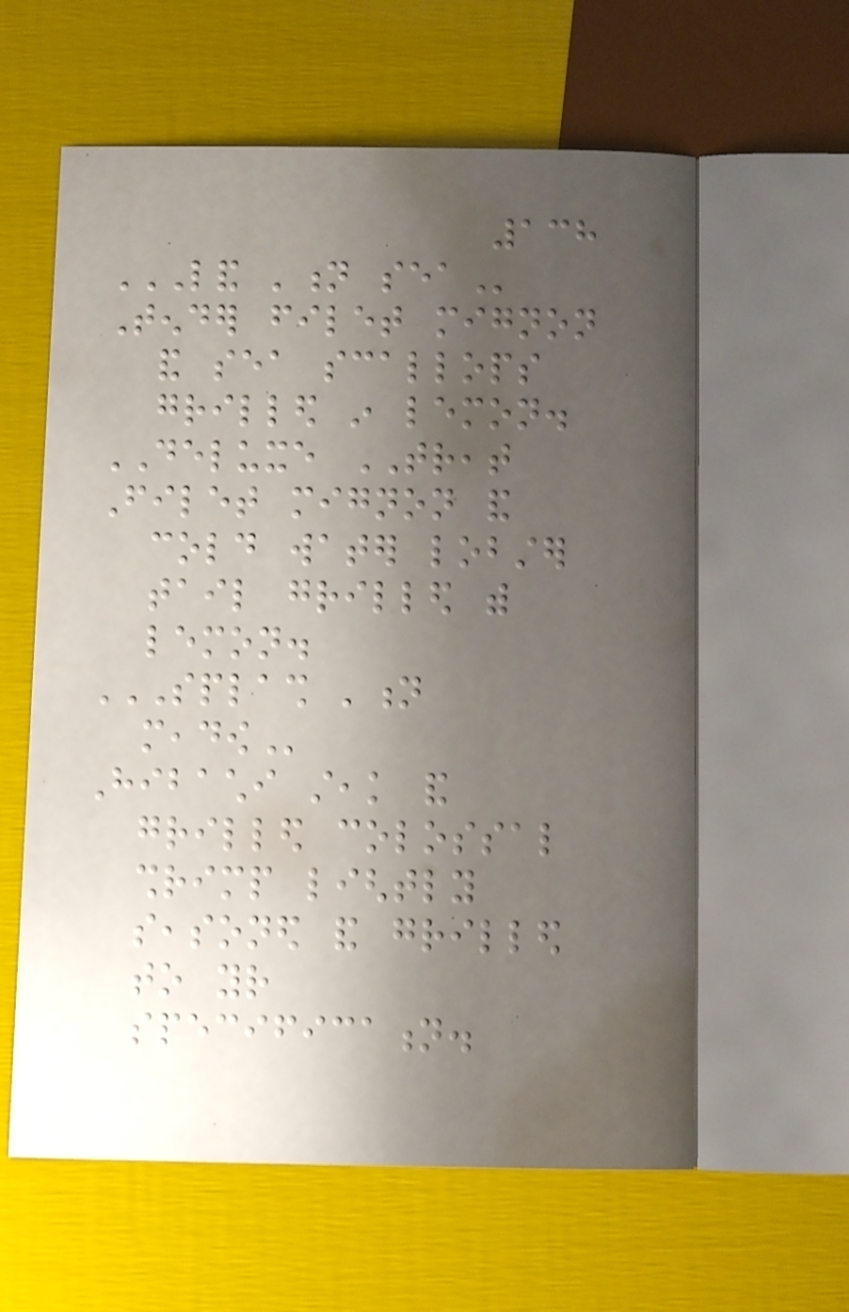138
LAND 'N SEA
Tender filet mignon
and sea scallops
grilled in lemon.
DELUXE TREAT
Filet mignon and
cold water lobster
tail grilled with
lemon.
SPLASH 'N
MEADOW
Hibachi steak and
grilled colossal
shrimp lightly
seasoned and grilled
to your
specification.
